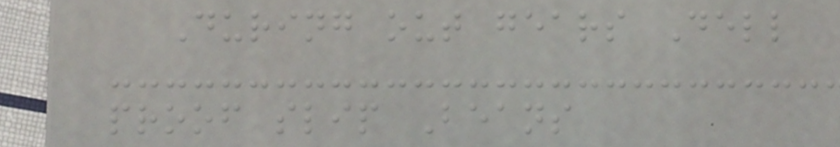During out gears Dell
proof slip Beans
